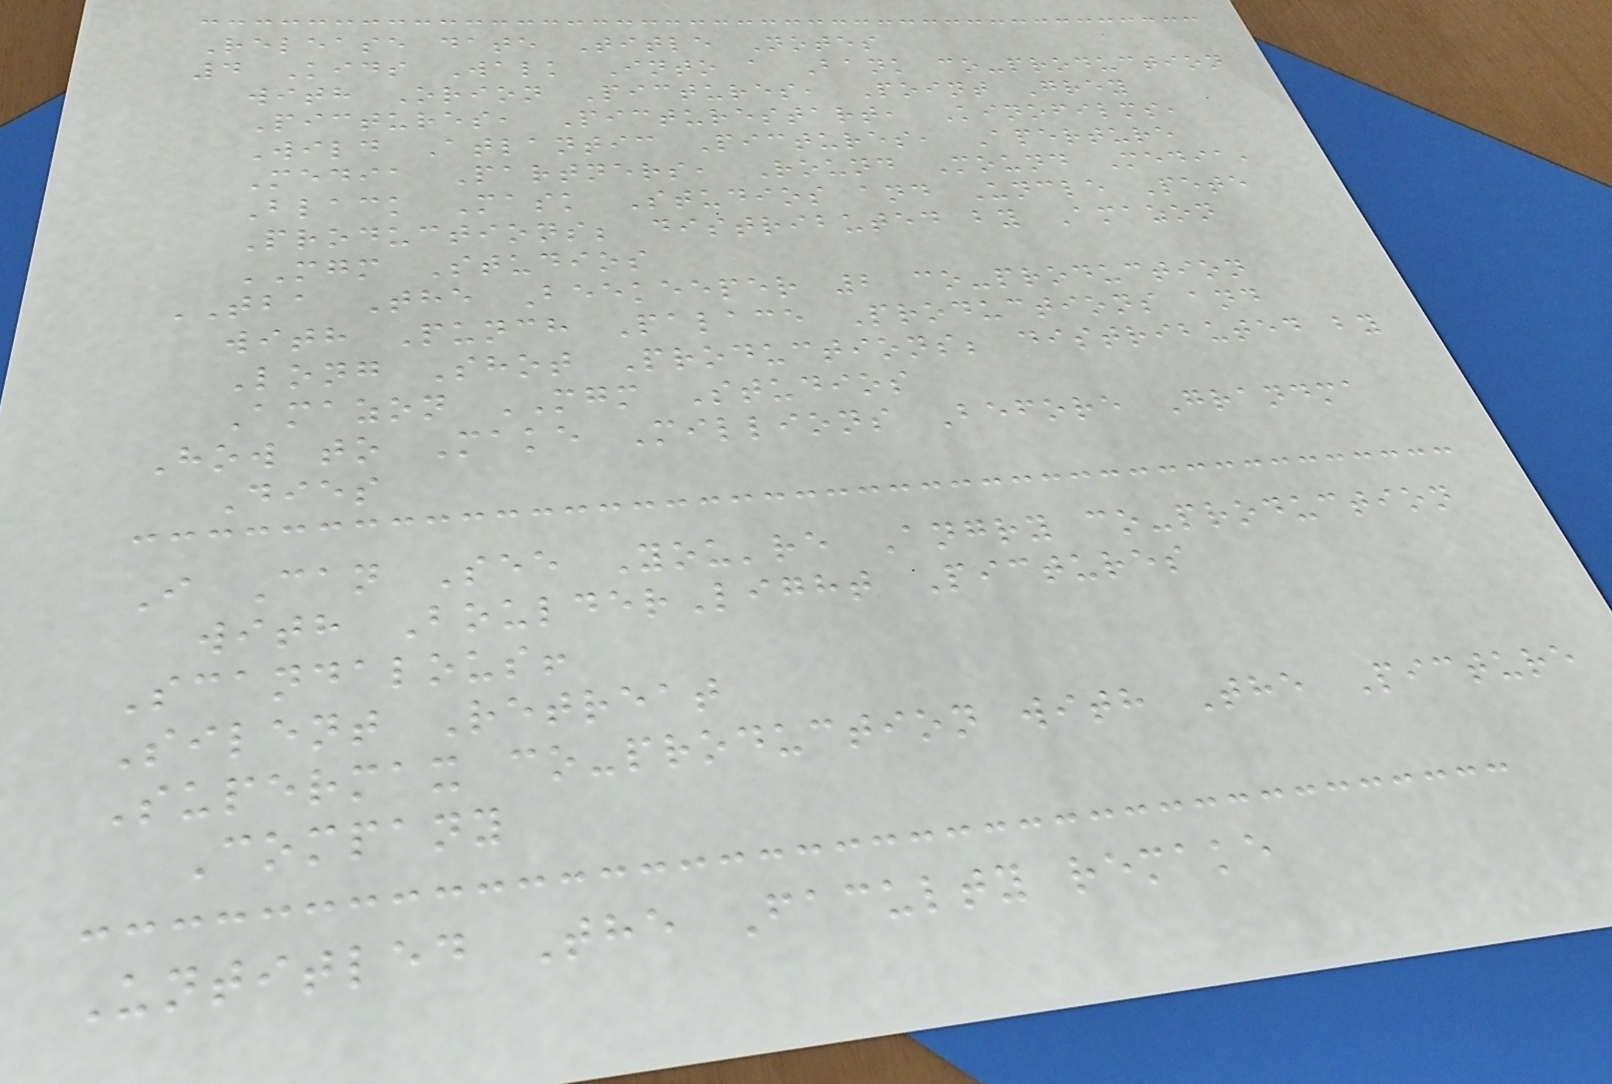Release date Title Notes
4 Kids Walk Into a Bank co-production
with Orion Pictures, Point Grey
Pictures, Picturestart, Kinofilms,
Wild Atlantic Pictures, Aperture
Media Partners, Round Mound Media,
Black Mask Studios and Uncle Pete
Productions; distributed by Amazon
MGM Studios
TBA The Beekeeper 2 co-production
with Punch Palace Productions and
Long Shot Productions; distributed by
Amazon MGM Studios
How to Make Millions Before Grandma
Dies
I Can See You're Angry co-production
with BoulderLight Pictures
Scandalous!
Silent Retreat
Supermax co-production with The Picture
Company
Untitled The Faculty remake
